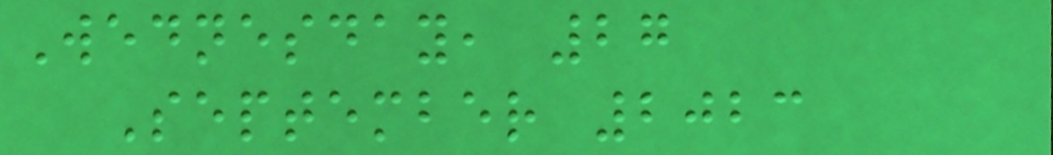Wednesday, 27
September 2023
